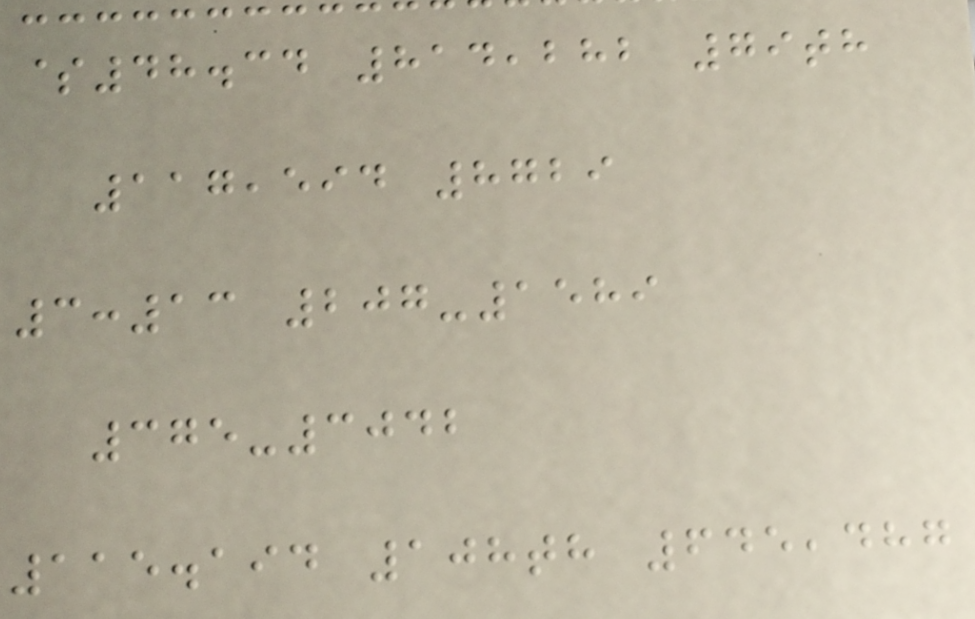$48.34 814,282 79th
117,594 8729
3:13 207-1589
375-3042
115.194 108th 645,487
